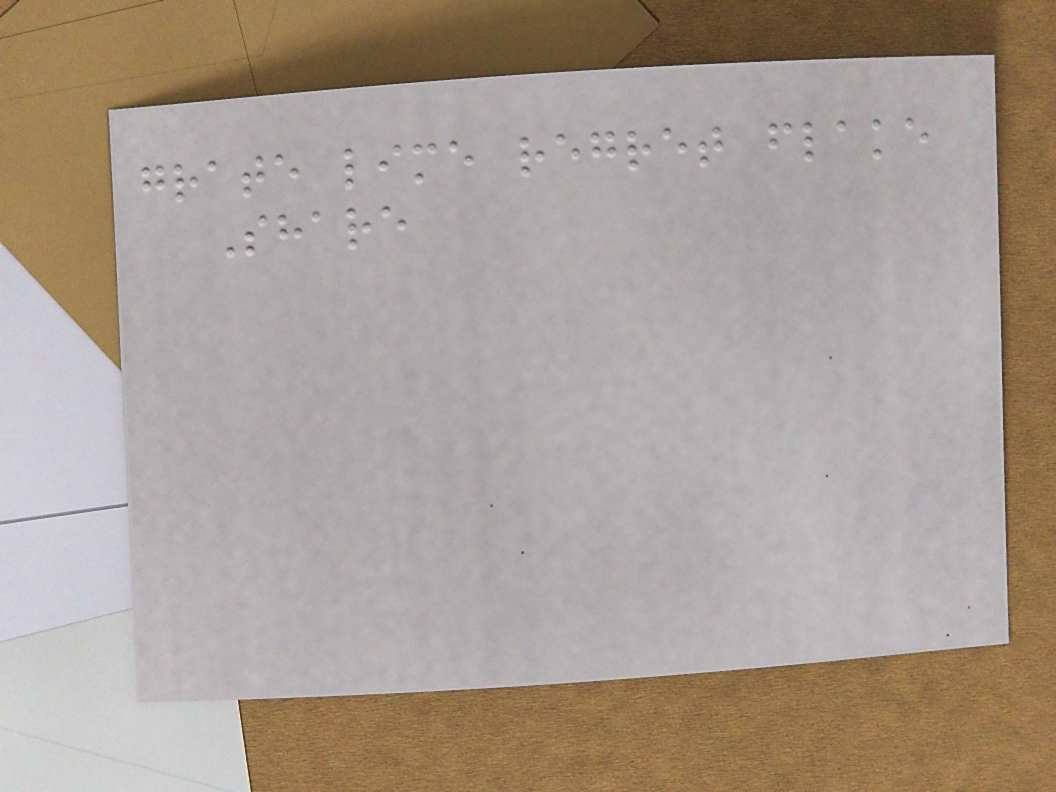grate lime regret flake
Share
